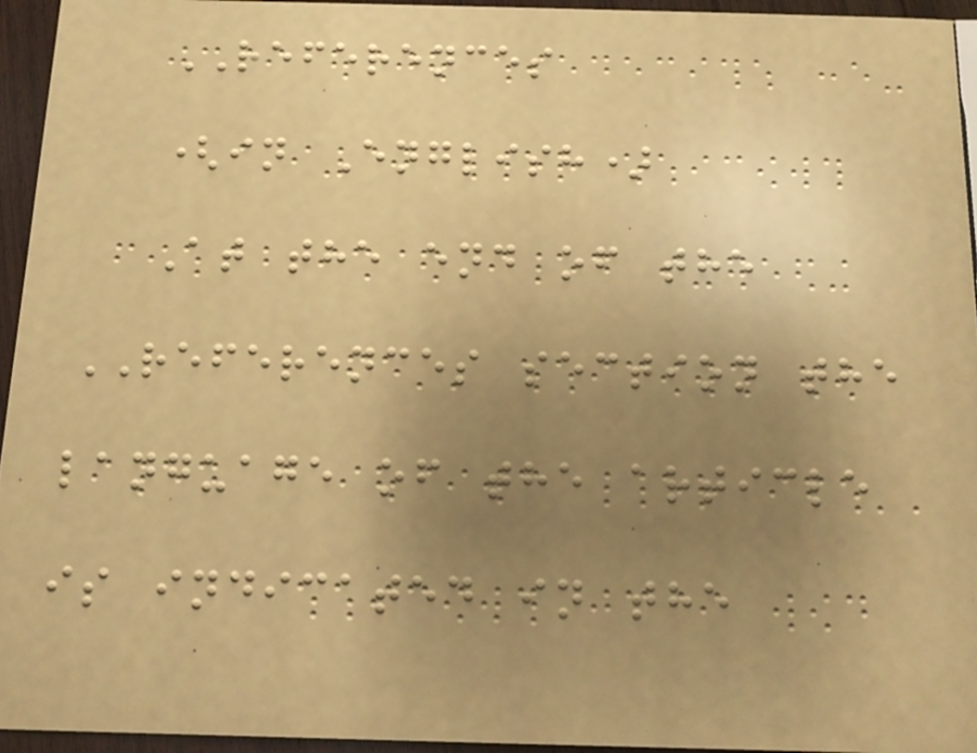REFERENCES
(in English)
At the end of the
REFERENCES section the
language of the article
is indicated in the
